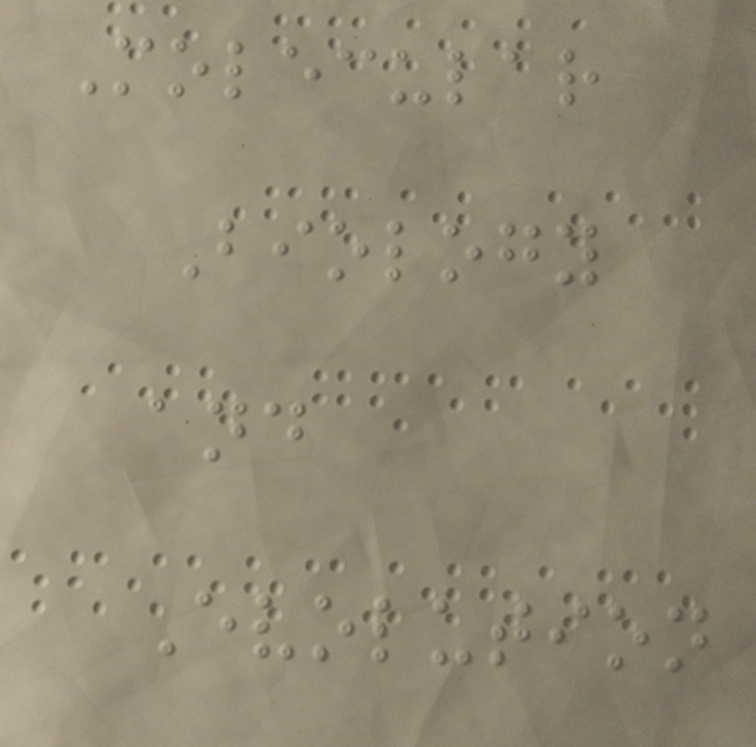Molecular
Biology
and
Evolution
